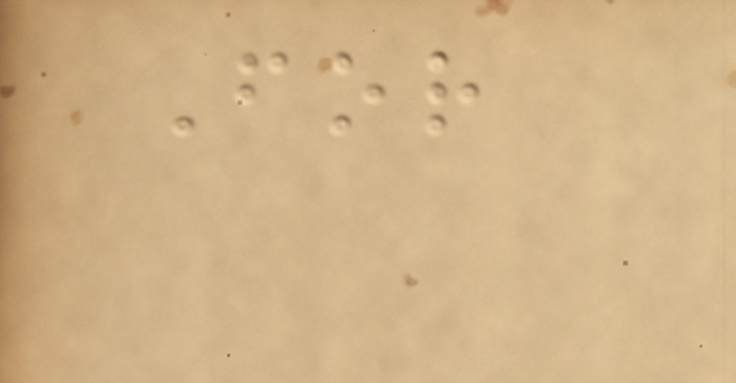For
